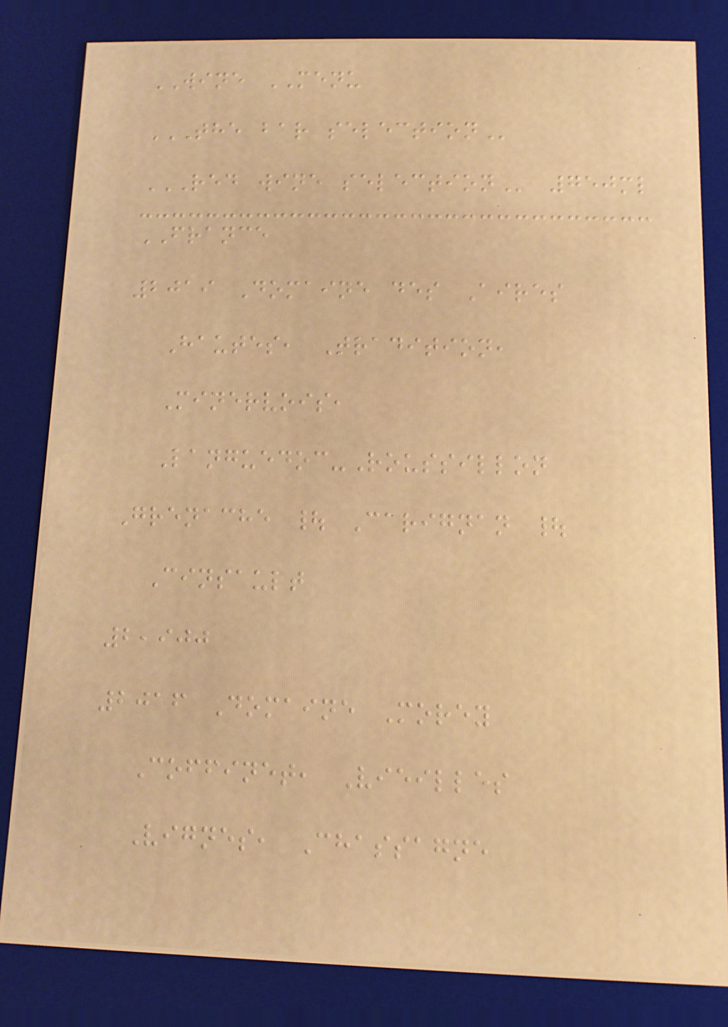WINE MENU
THE BAR SELECTION
RED WINE SELECTION 750ml
FRANCE
2019 Domaine des Aires
Hautes, Tradition,
Minervois,
Languedoc-Roussillon
Grenache | Carignan |
Cinsault
2,900
2016 Domaine Morey
Coffinet, Vieilles
Vignes, Chassagne
